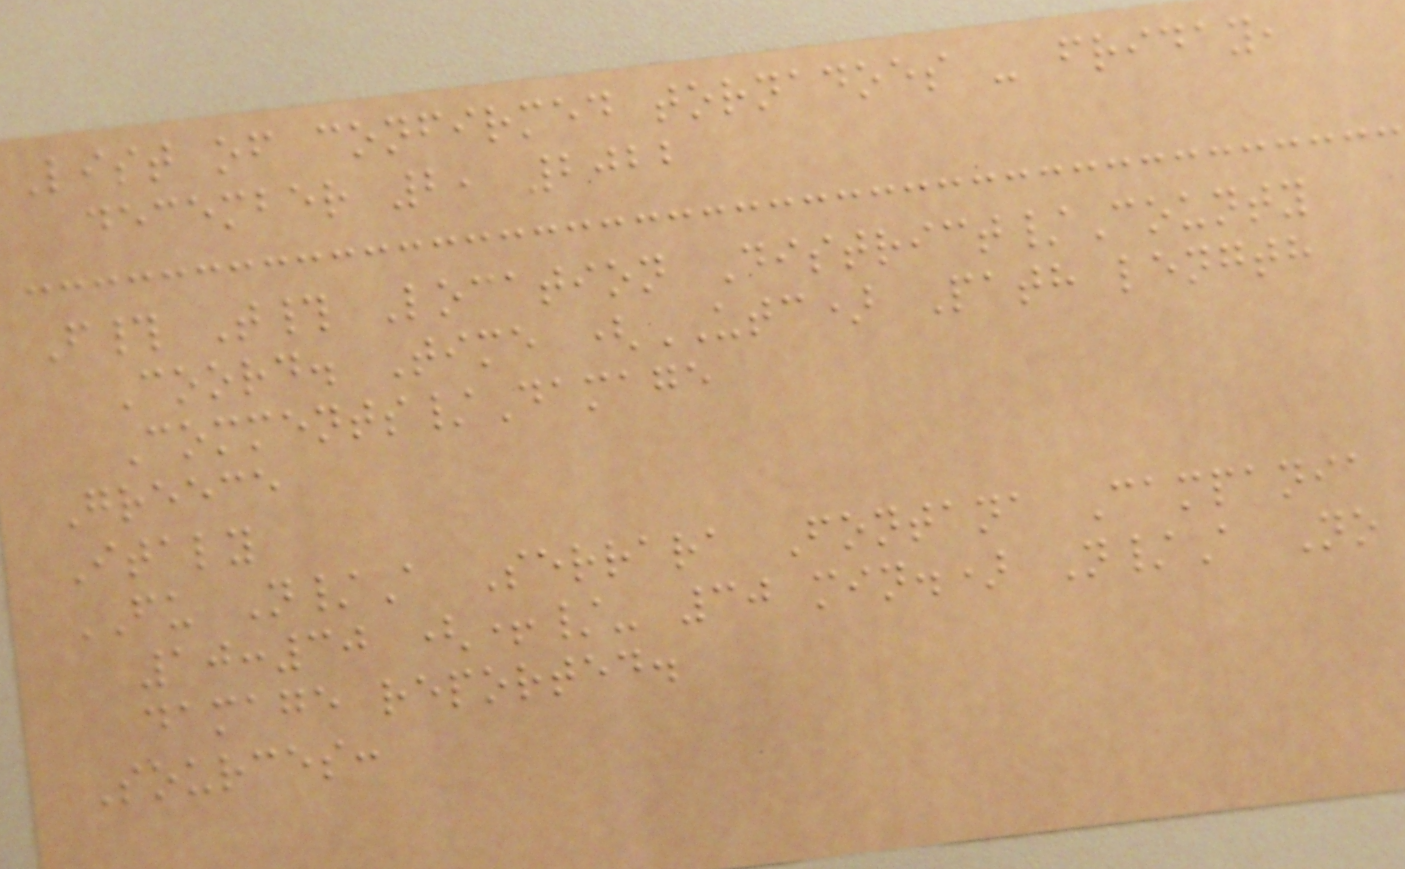List of confirmed tornadoes - friday,
december 2, 2022
F# T# Location District/County
Coord. Time (UTC) Path length
Comments/Damage
Greece
Italy
FU N/A Serrara Fontana Campania
10:30 (+/- 30 min.) N/A No
damage reported.
Sources:
